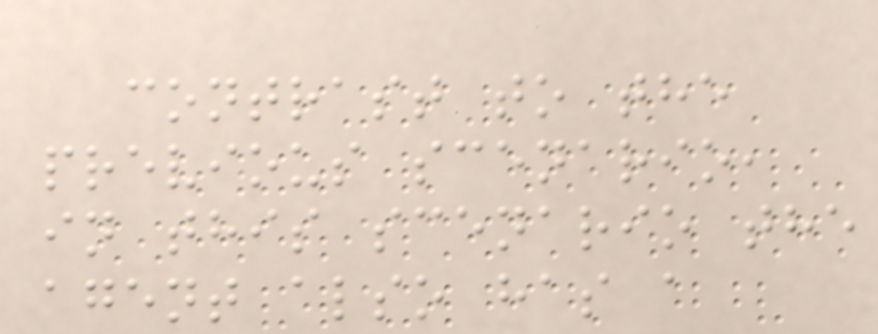contrast to the
previous scenario,
in this scenario the
agent also has a
